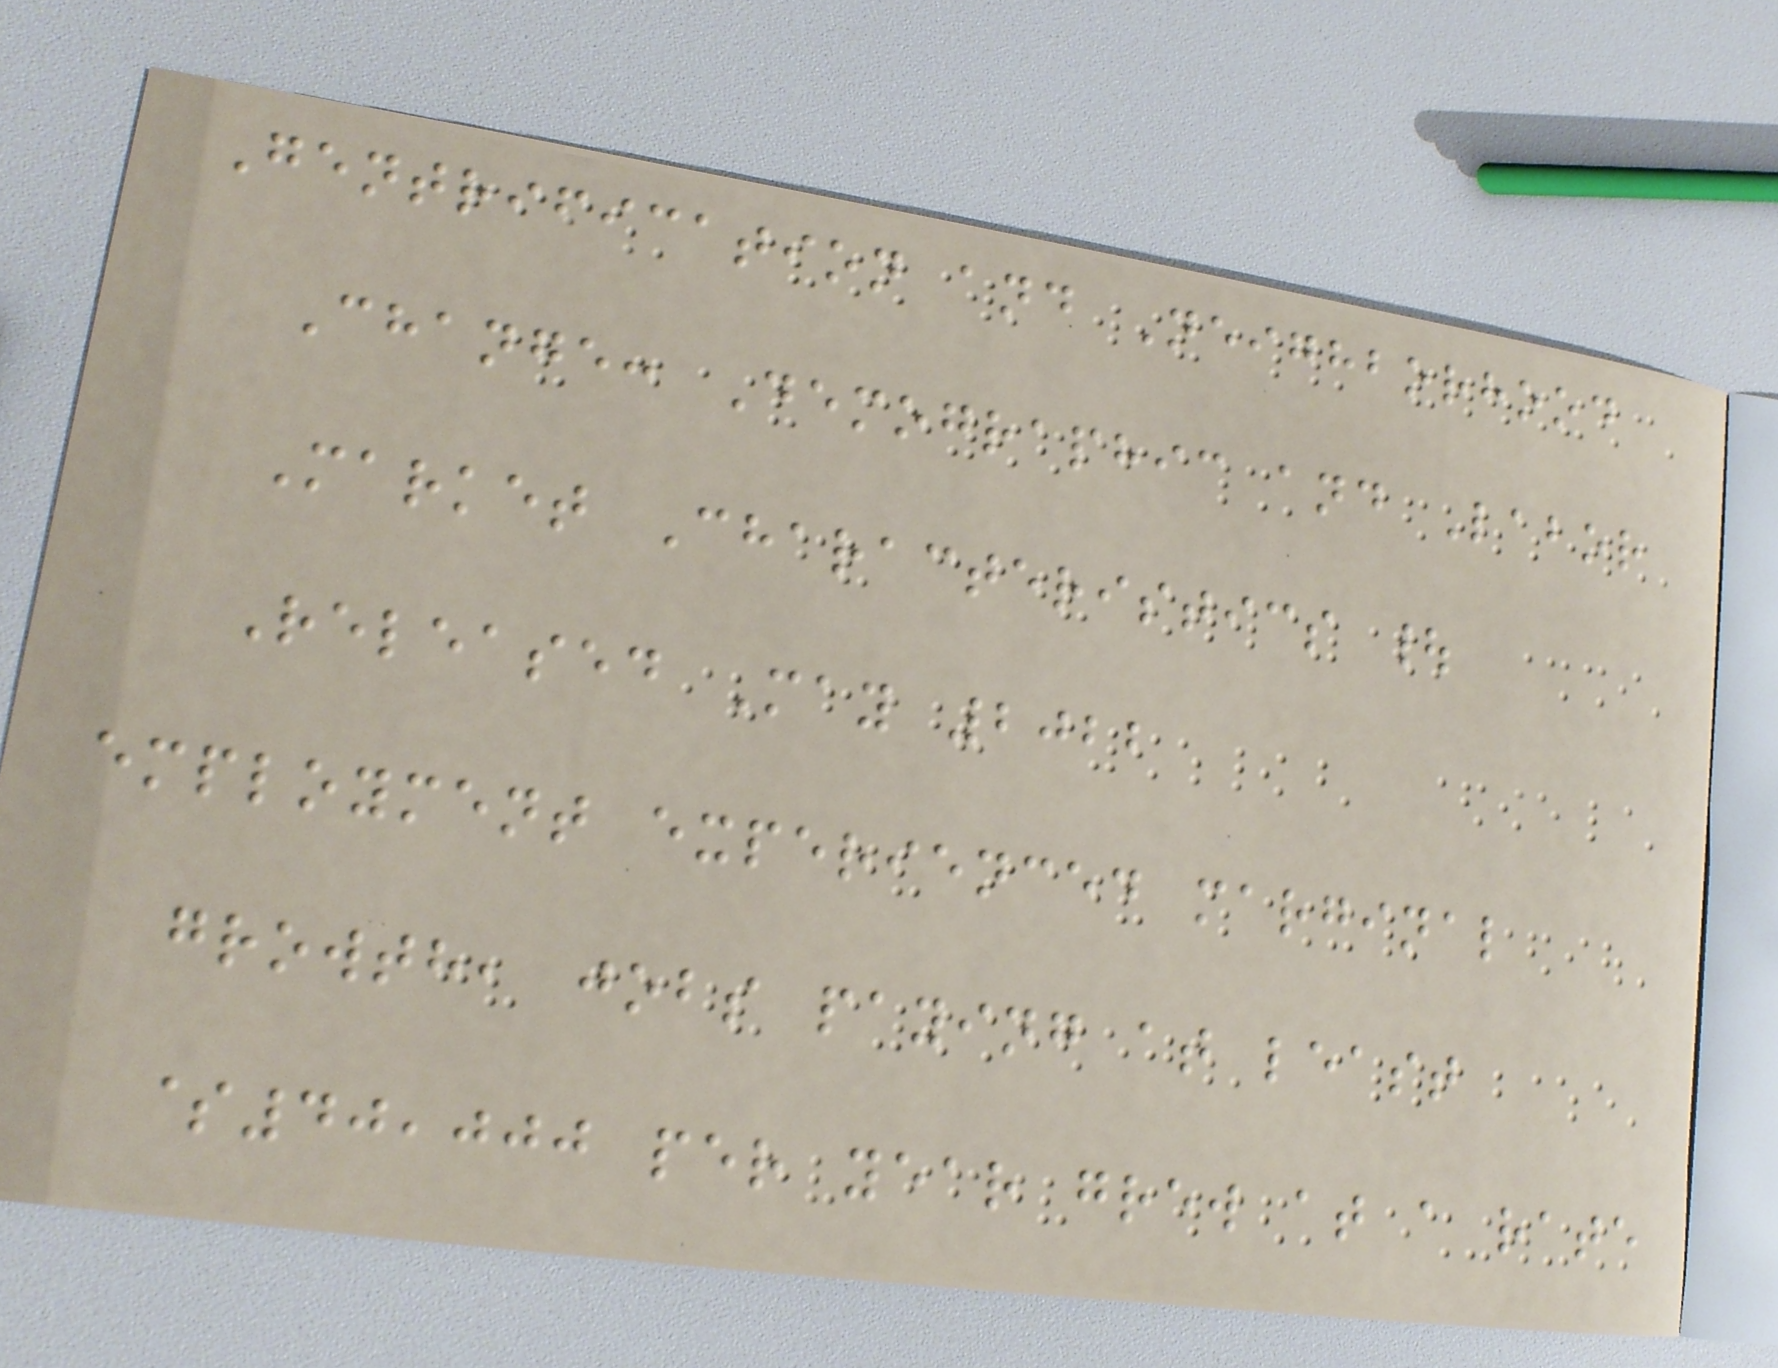Gentrification and Neighborhood
Change: Demographic and Labor
Market Characteristics |
Released May 2022
employment experienced marginal
growth, jobs paying at least
$40,000 per year grew at a rate
